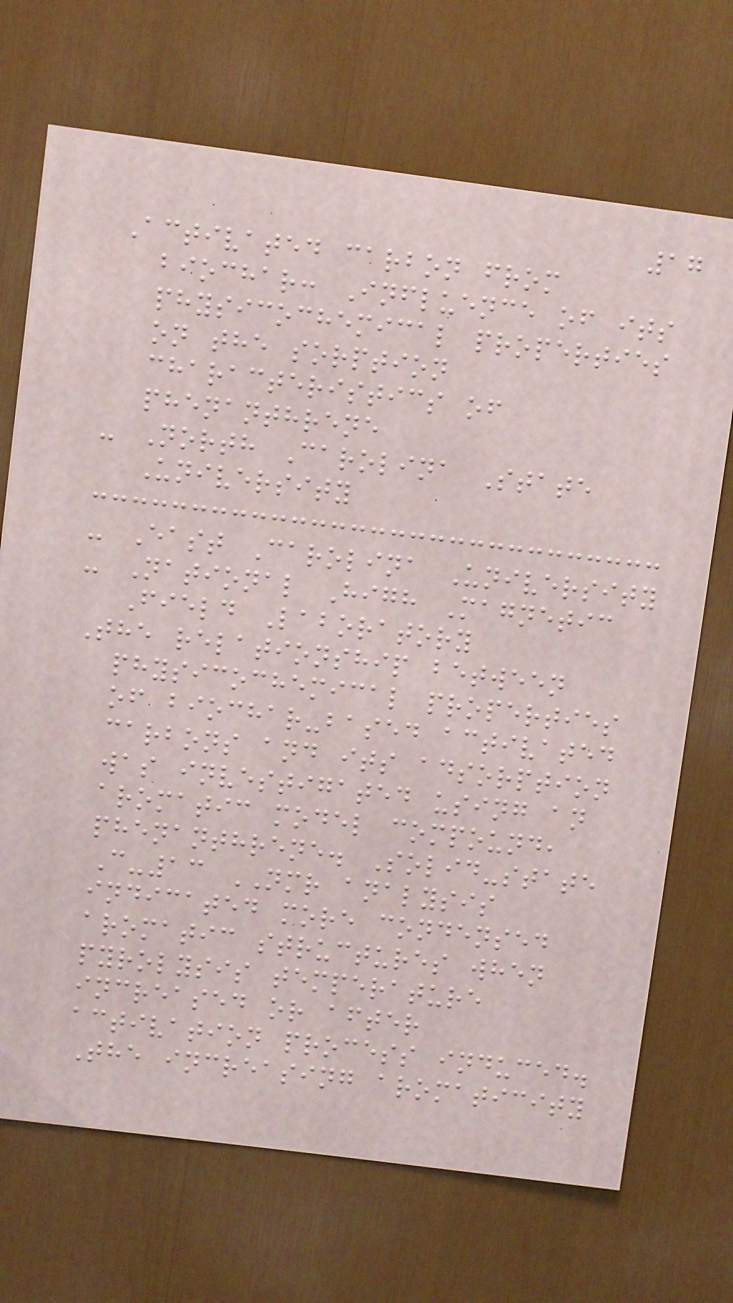17
Activated carbon from
biochar: Influence of its
physicochemical properties
on the sorption
characteristics of
phenanthrene
- North Carolina State
University
- East Carolina University
- National High Magnetic
Field Laboratory
The relationship between
physicochemical properties
of biochar-based activated
carbons and its adsorption
was investigated using an
aromatic model compound,
phenanthrene. Solid-state
C-13 NMR analysis
indicated more condensed
aromatic structures when
pyrolysis temperature
increased or after
activation process induced.
The increasing aromaticity
